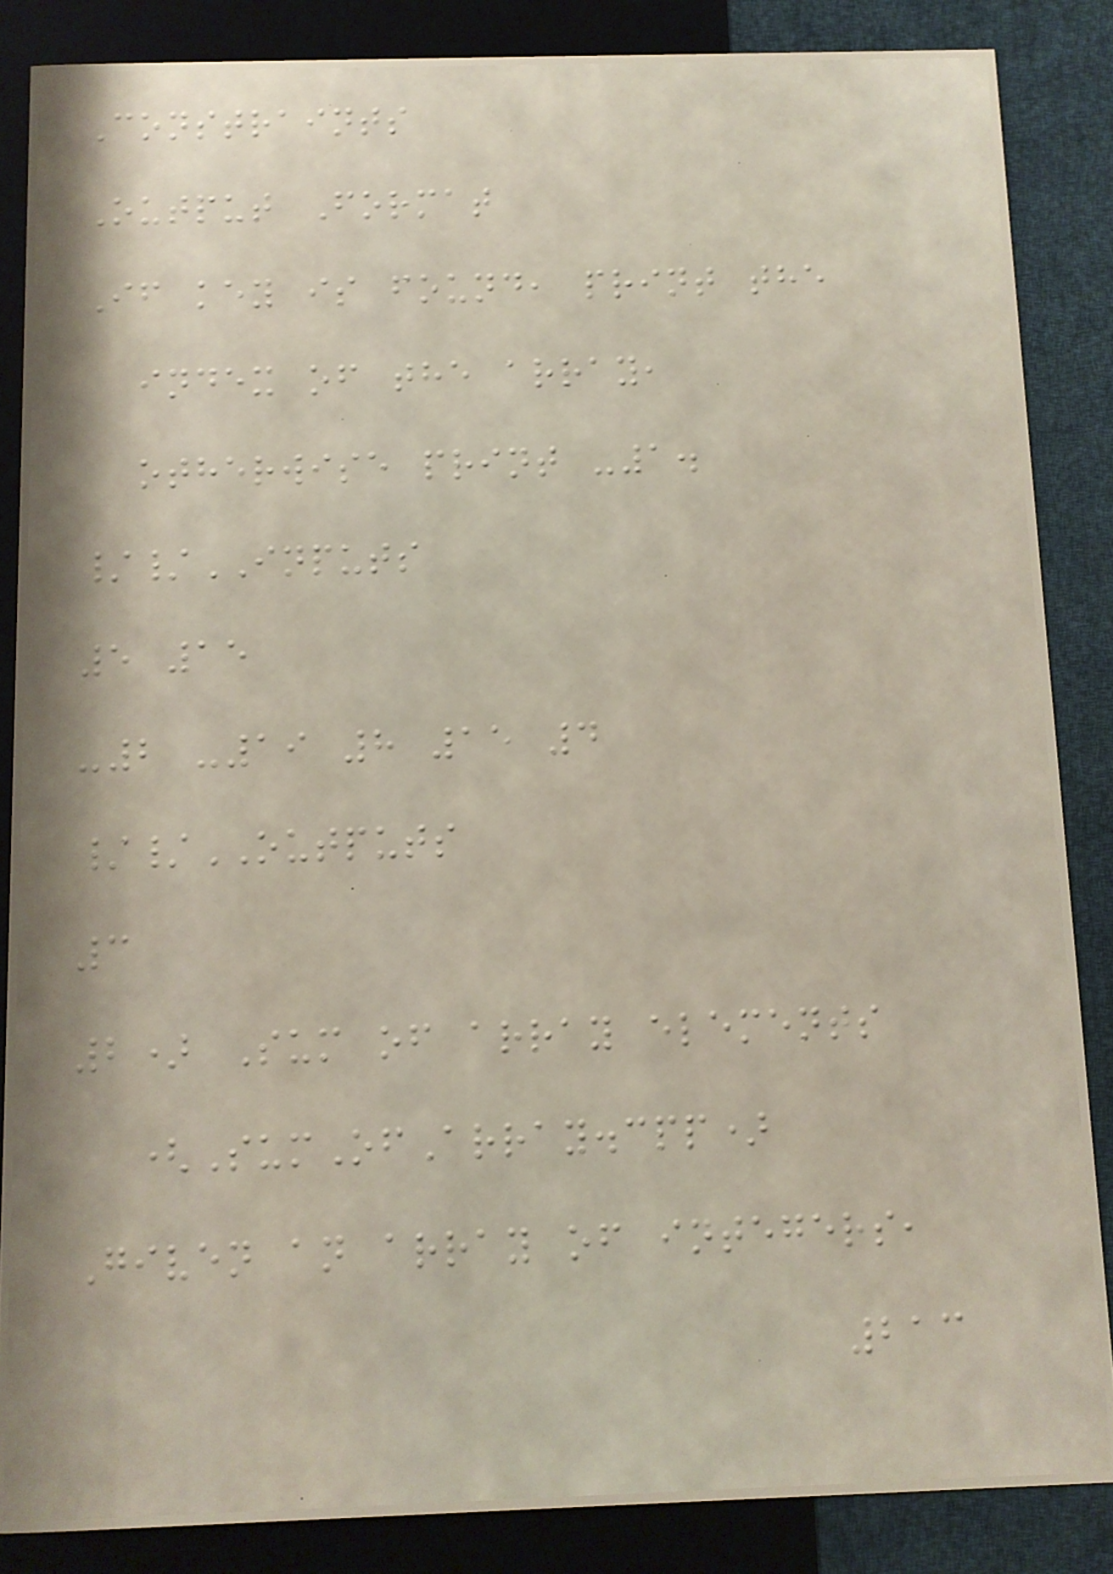Constraints
Output Format
If key is found, print the
index of the array,
otherwise print -1.
//INPUTS
5 15
-2 -19 8 15 4
//OUTPUTS
3
2) Sum of array elements
(SumOfArray.cpp)
Given an array of integers,
213
